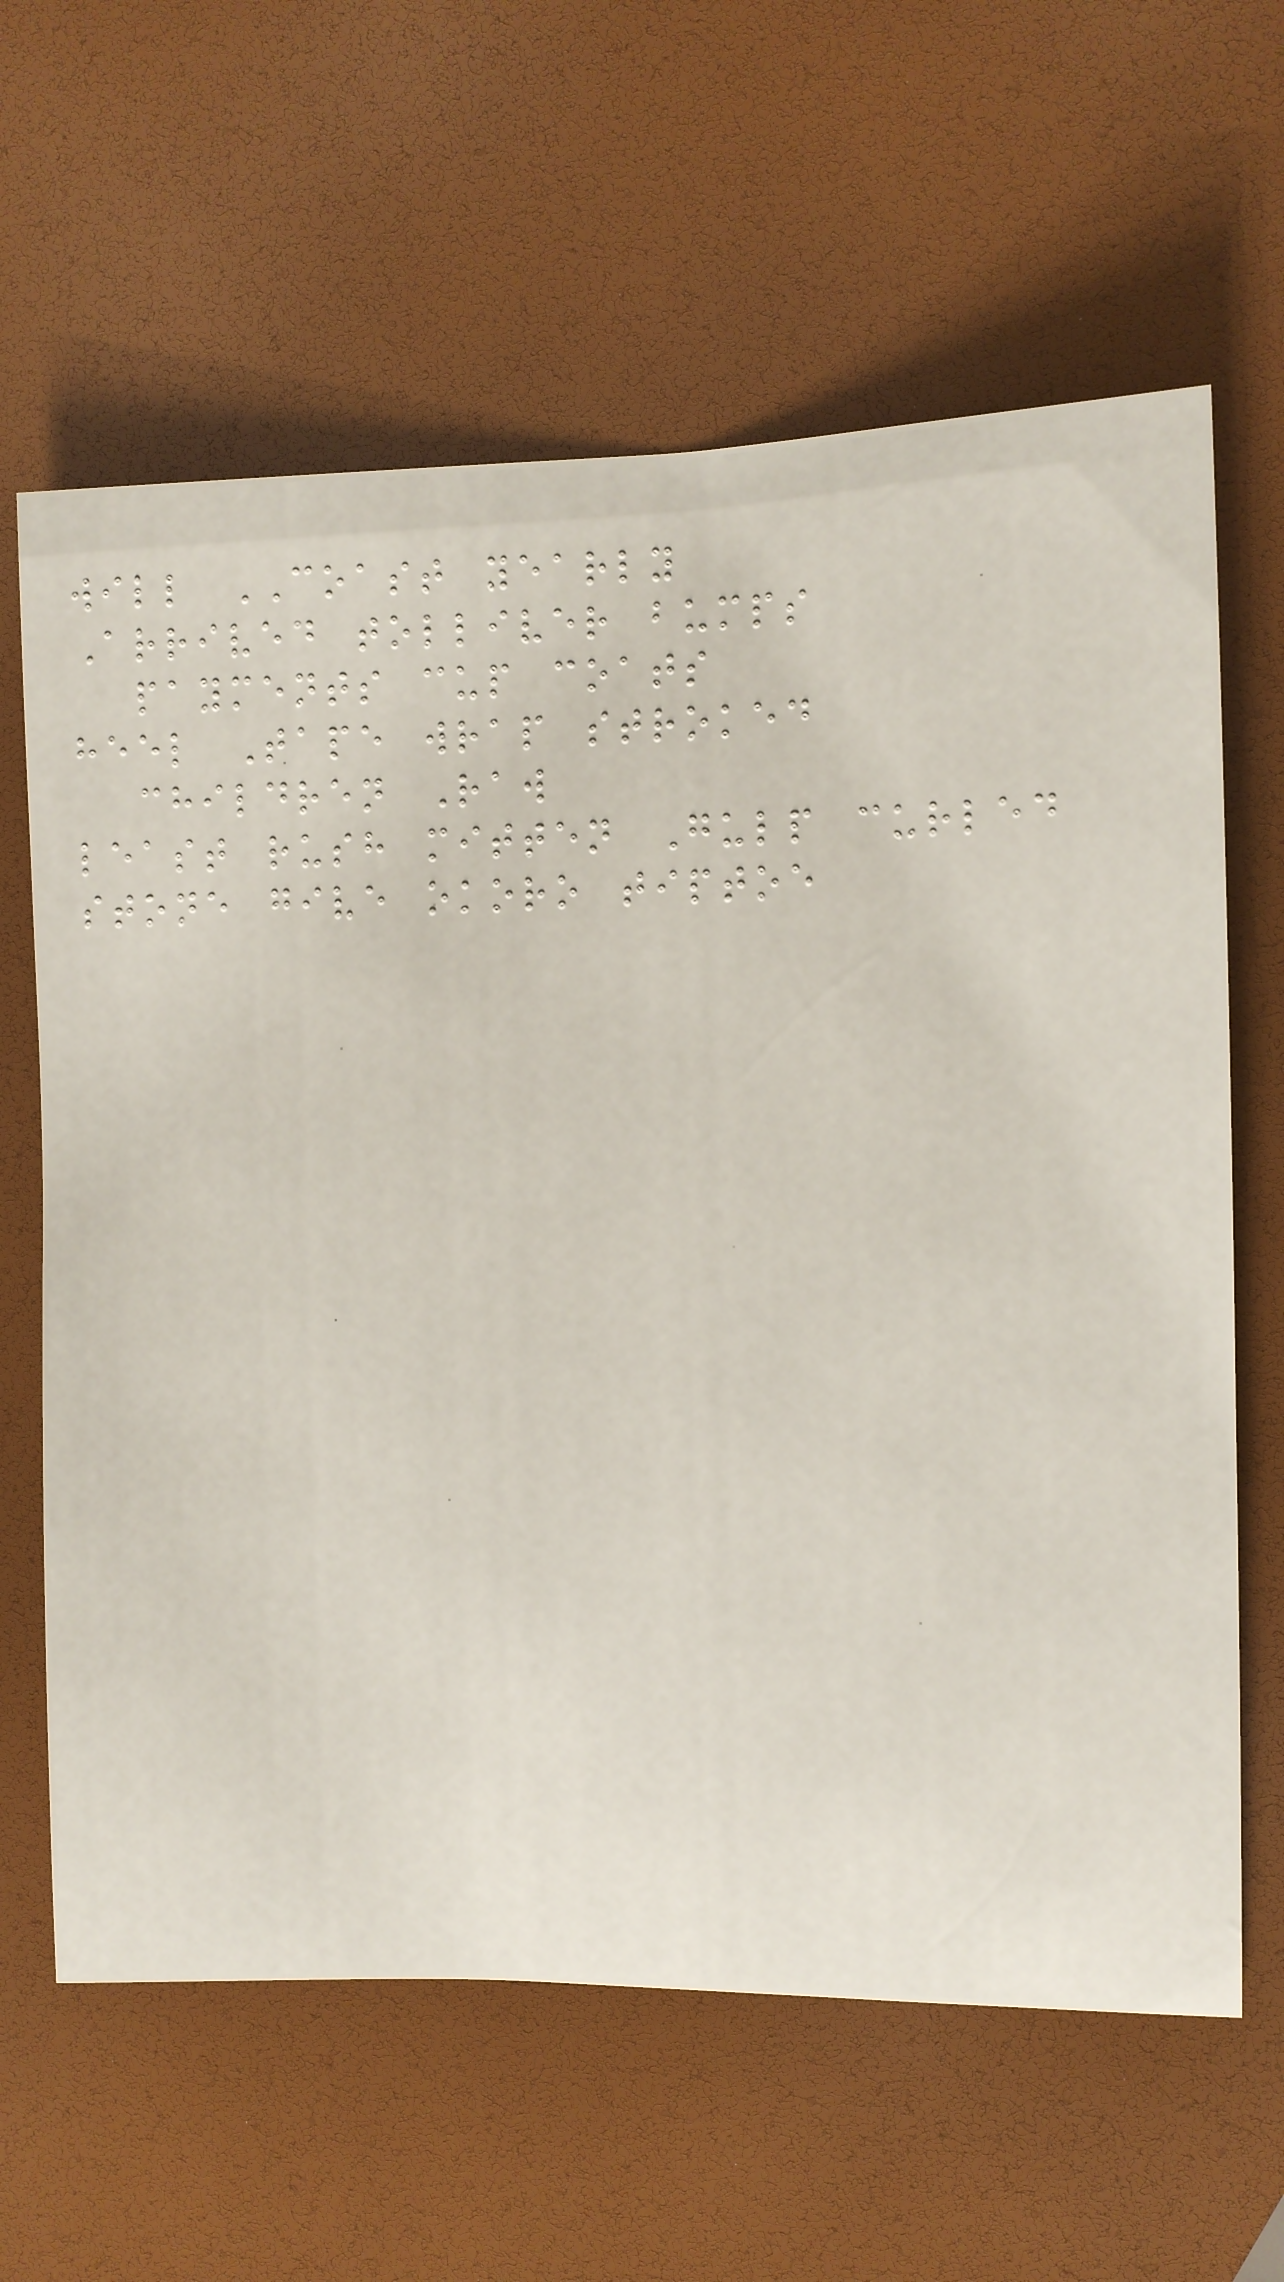will COAST yearly
Arrived tolliver bumps
payments cup coats
heel Tape wrap stroked
children Raw
least rush mitten Gulp curled
stone give okoro tiptoe
